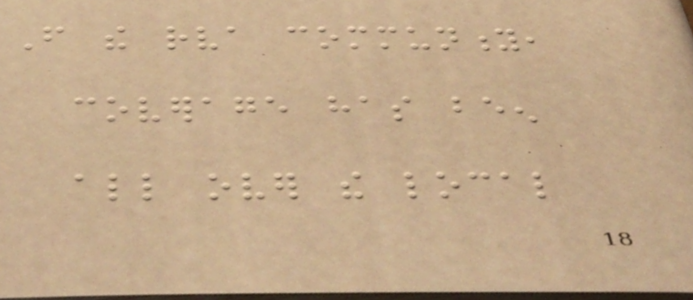From the rva community,
coverage has been
all over the local
